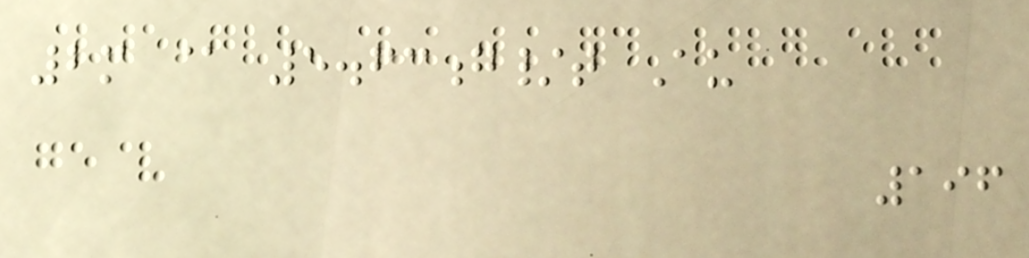2m @ 5.63g/t Au
196
